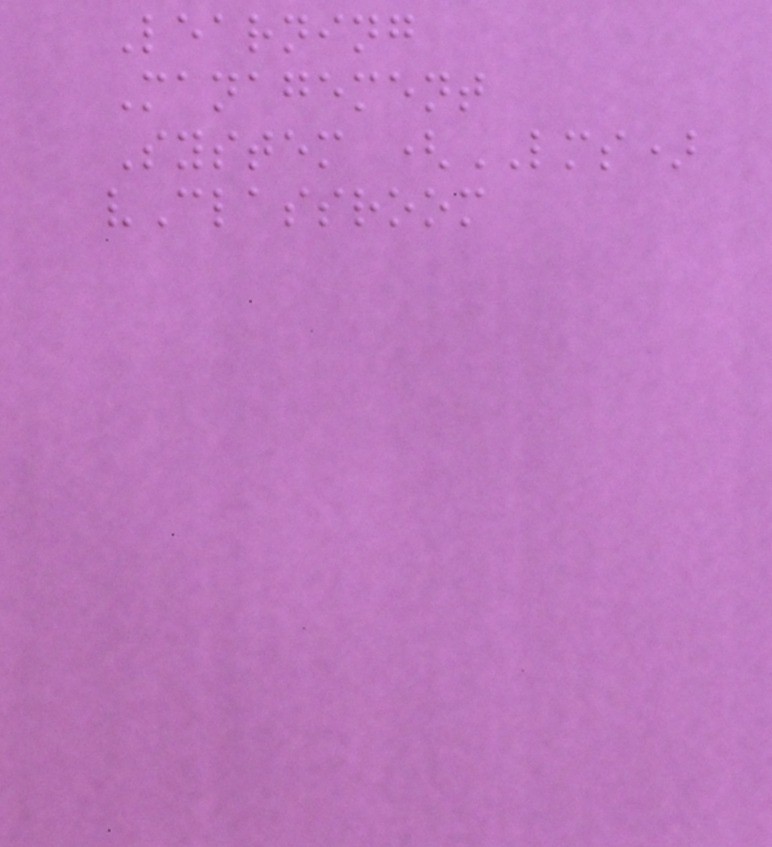Learning
Management
System (LMS)
vClassroom
